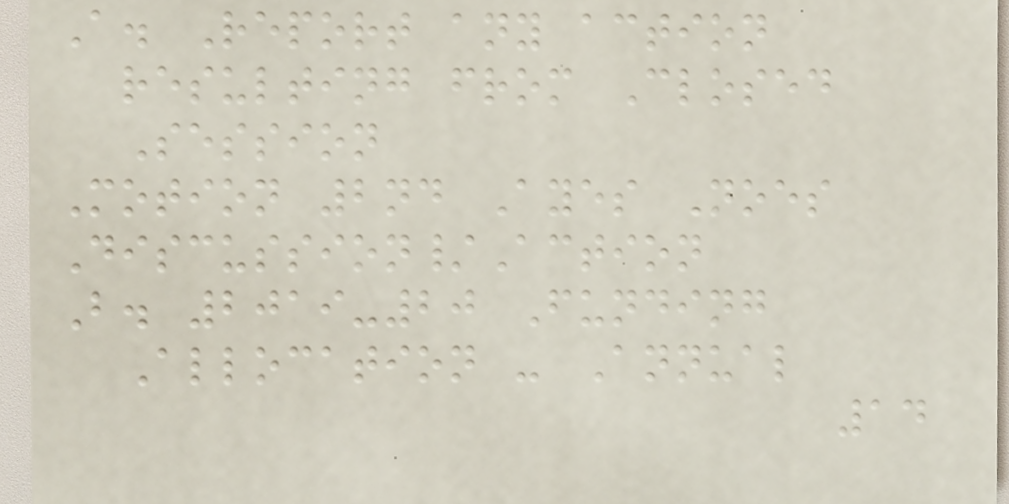A. Report any action
resulting from Closed
Session
Motion 2nd Ayes Noes
Discussion/Action
B. 2019-20 Funding
Allocation - Annual
14
